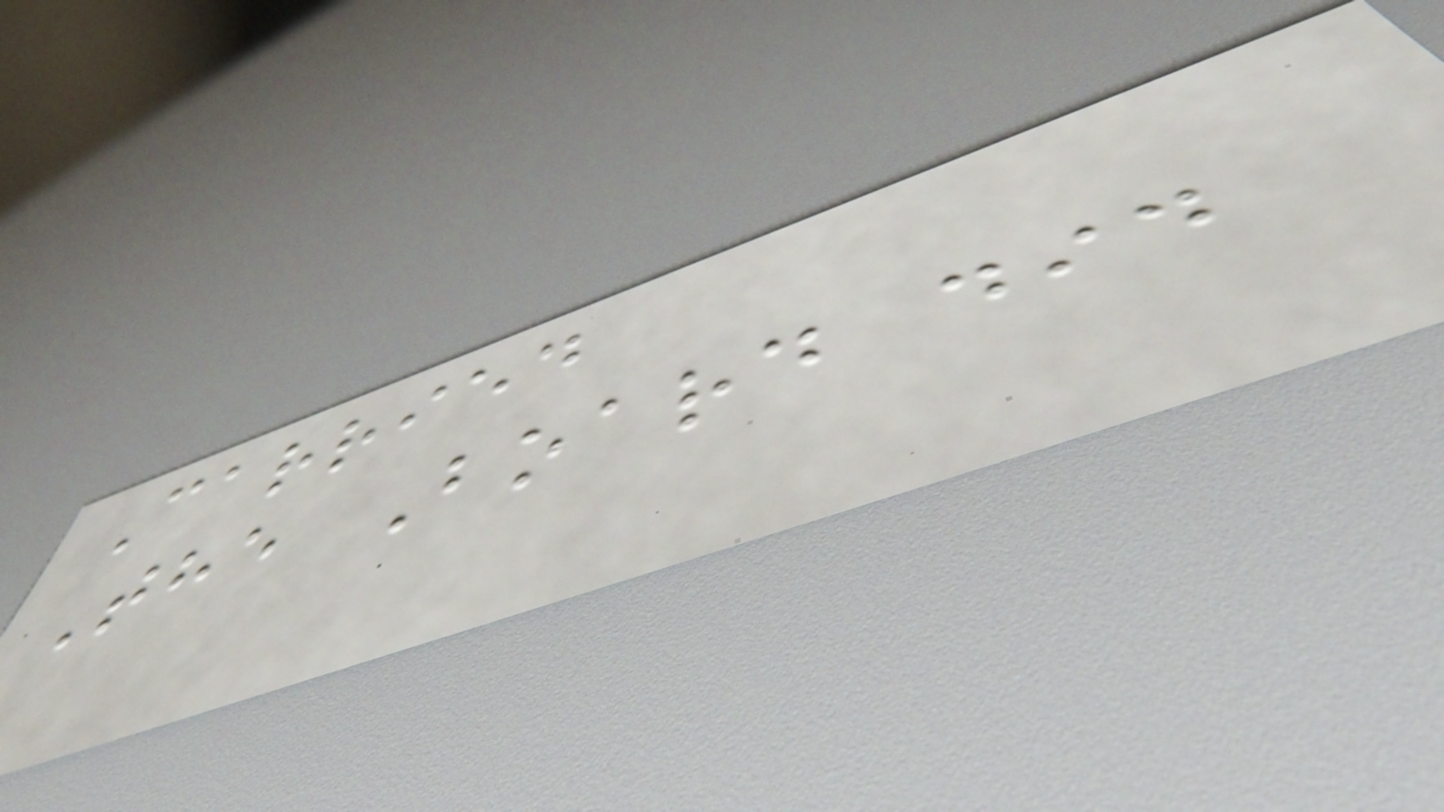Carried
The Board did
